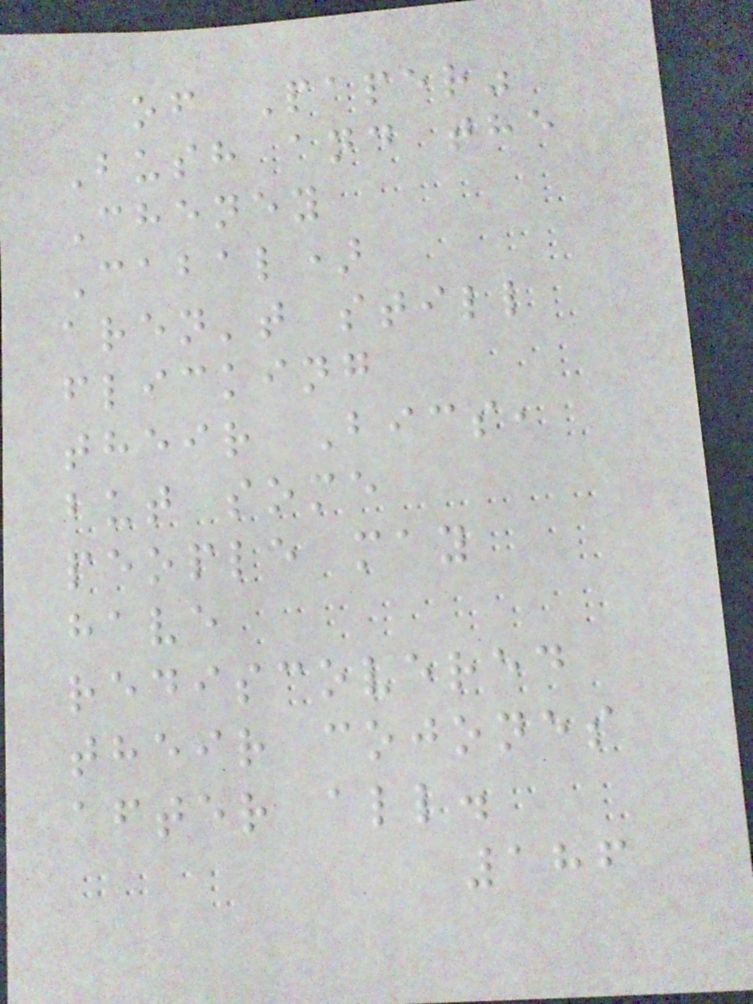of Paper"
Bush and the
Cheney
Cabal)
aren't still
flicking
their Bics,
but some
people may
have
rediscovered
their cojones
after all.
186
